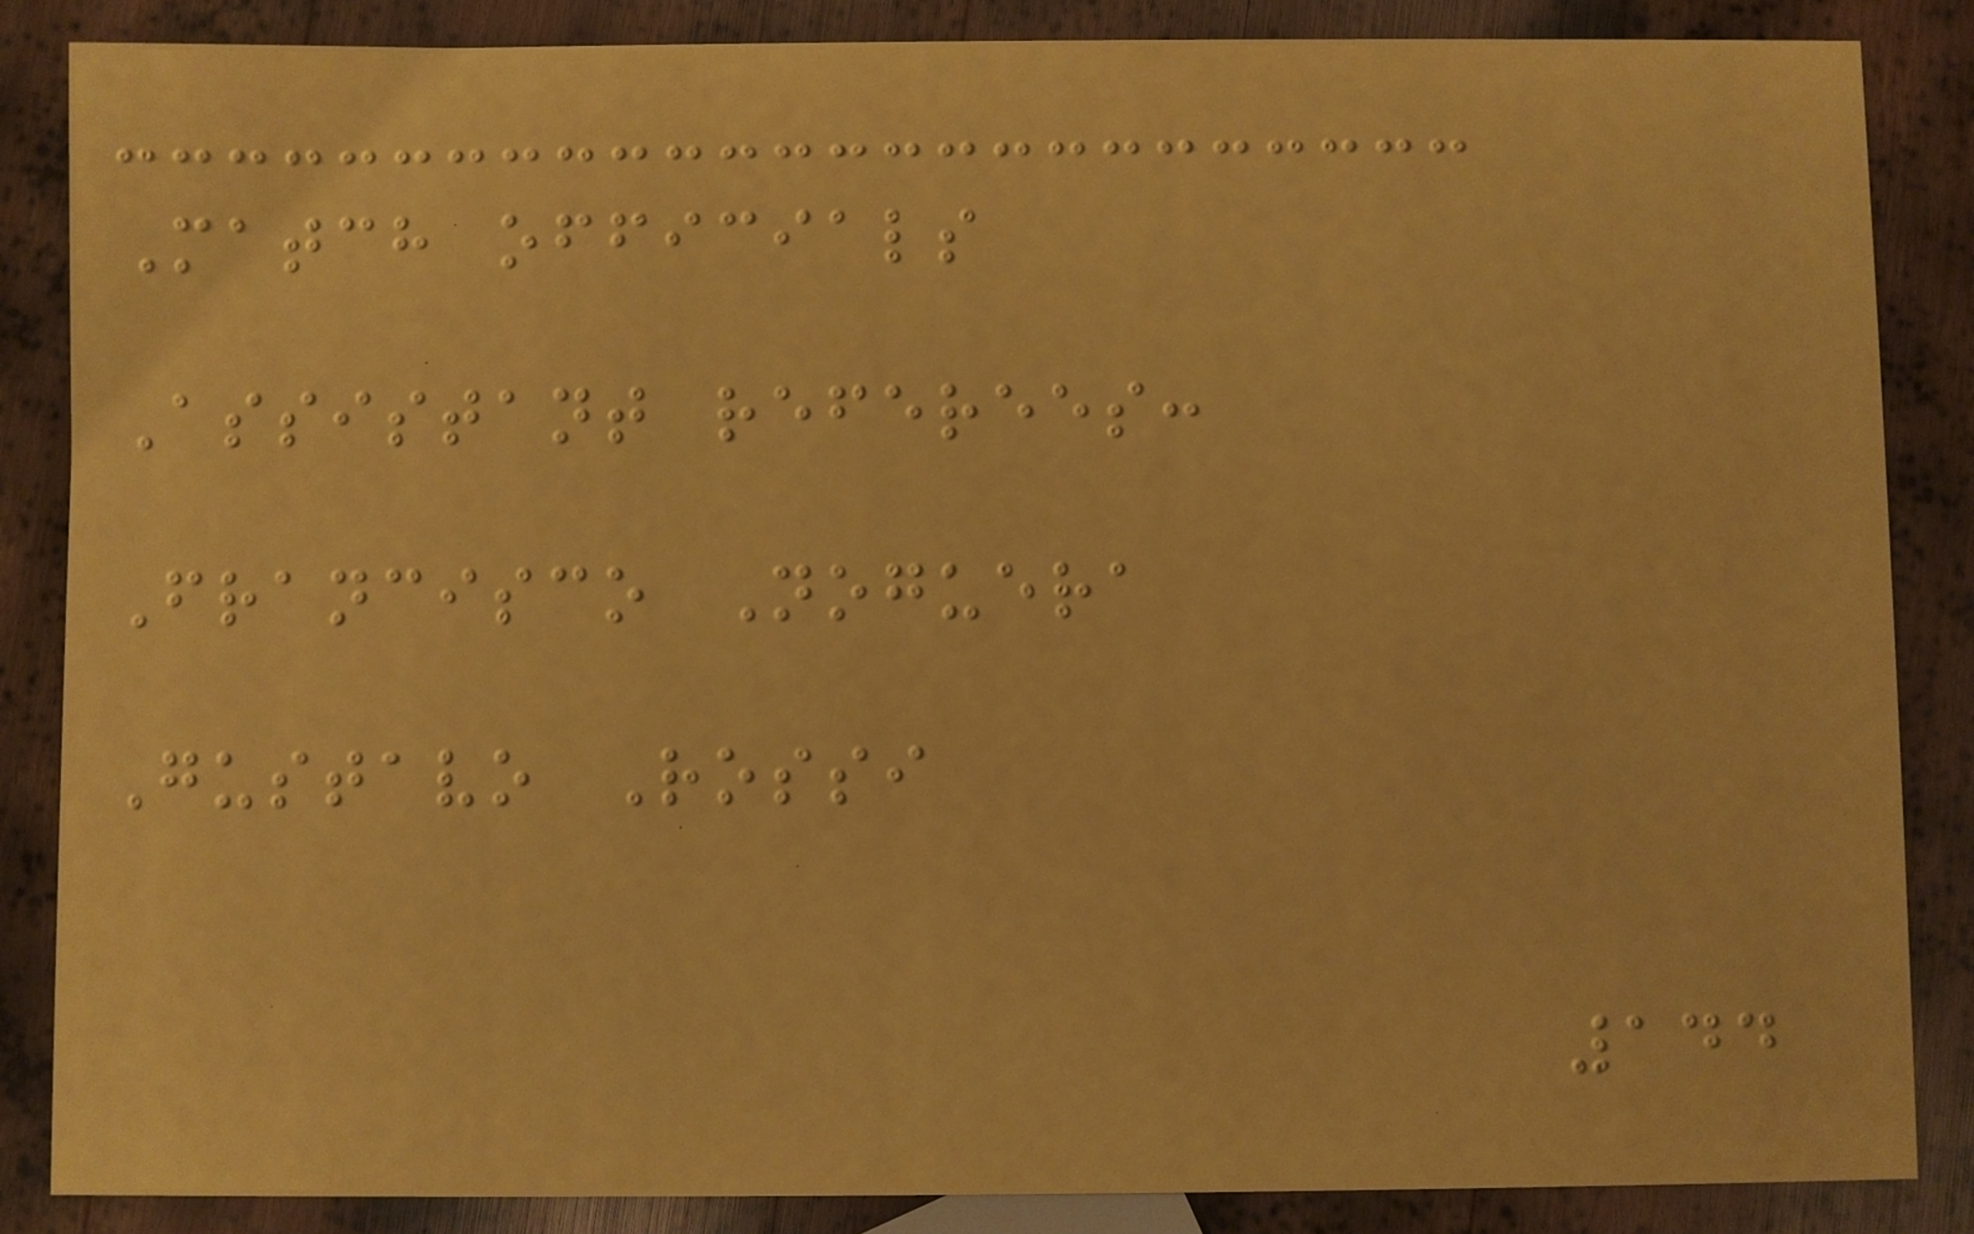Match officials
Assistant referees:
Francisco Noguera
Gustavo Rossi
144
